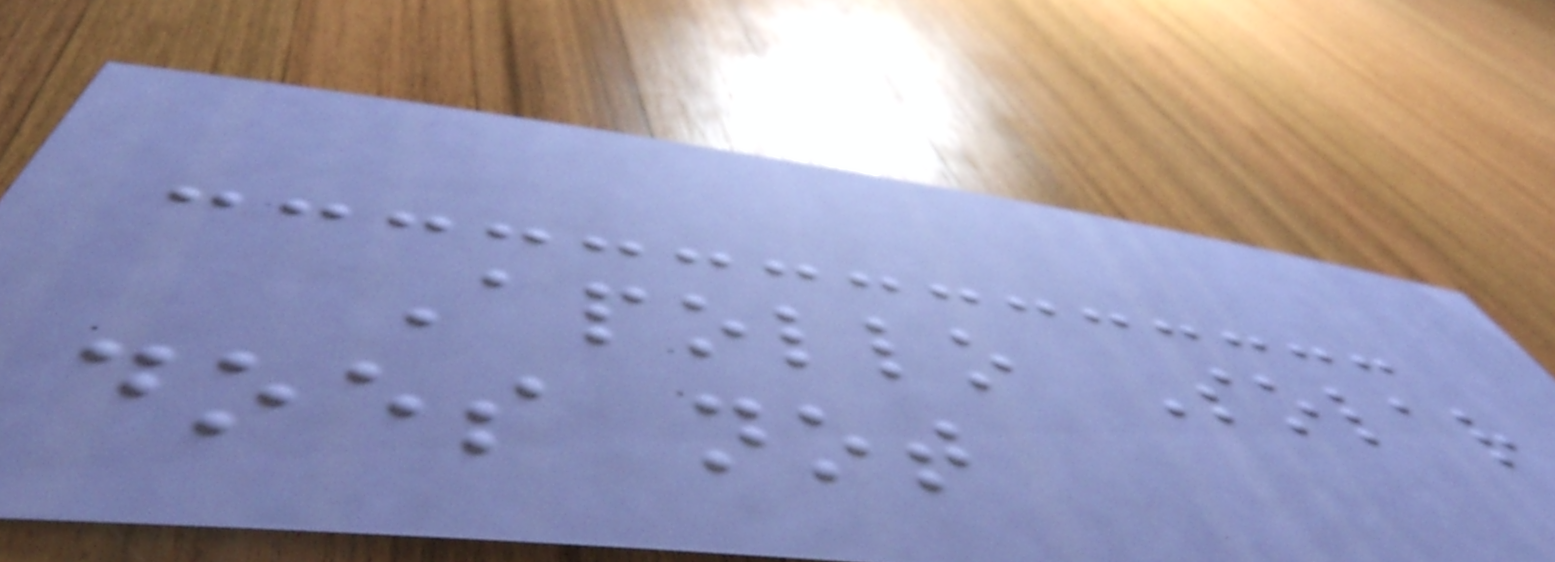Apollo Solar
does not
